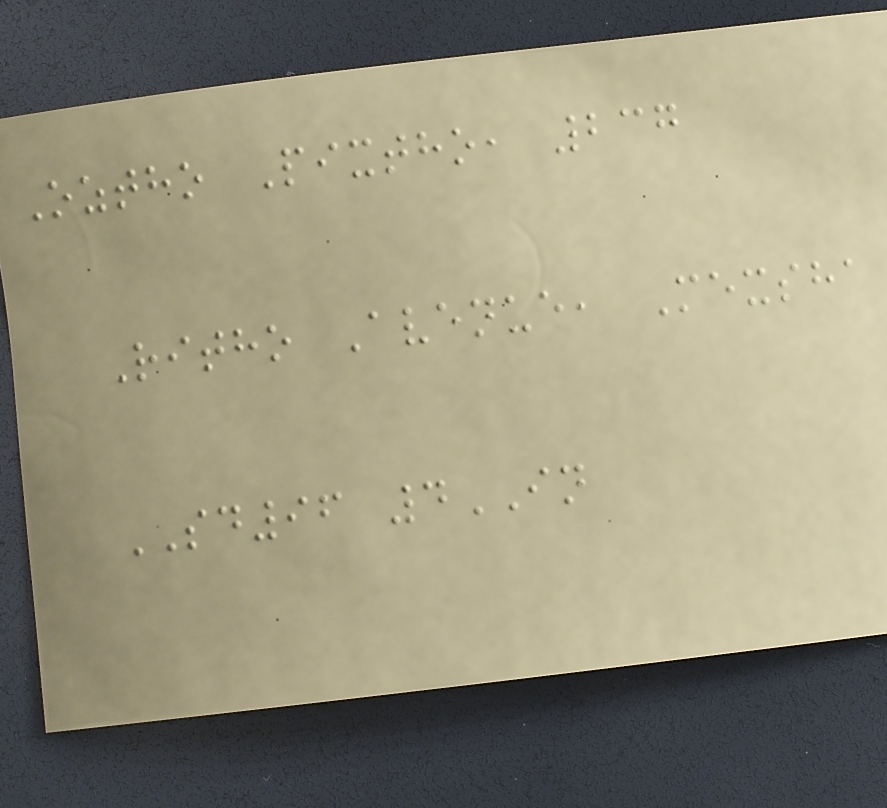Oztho Pixtho, 237
Ritho Avenue, Mexsha
SD96 4IN
